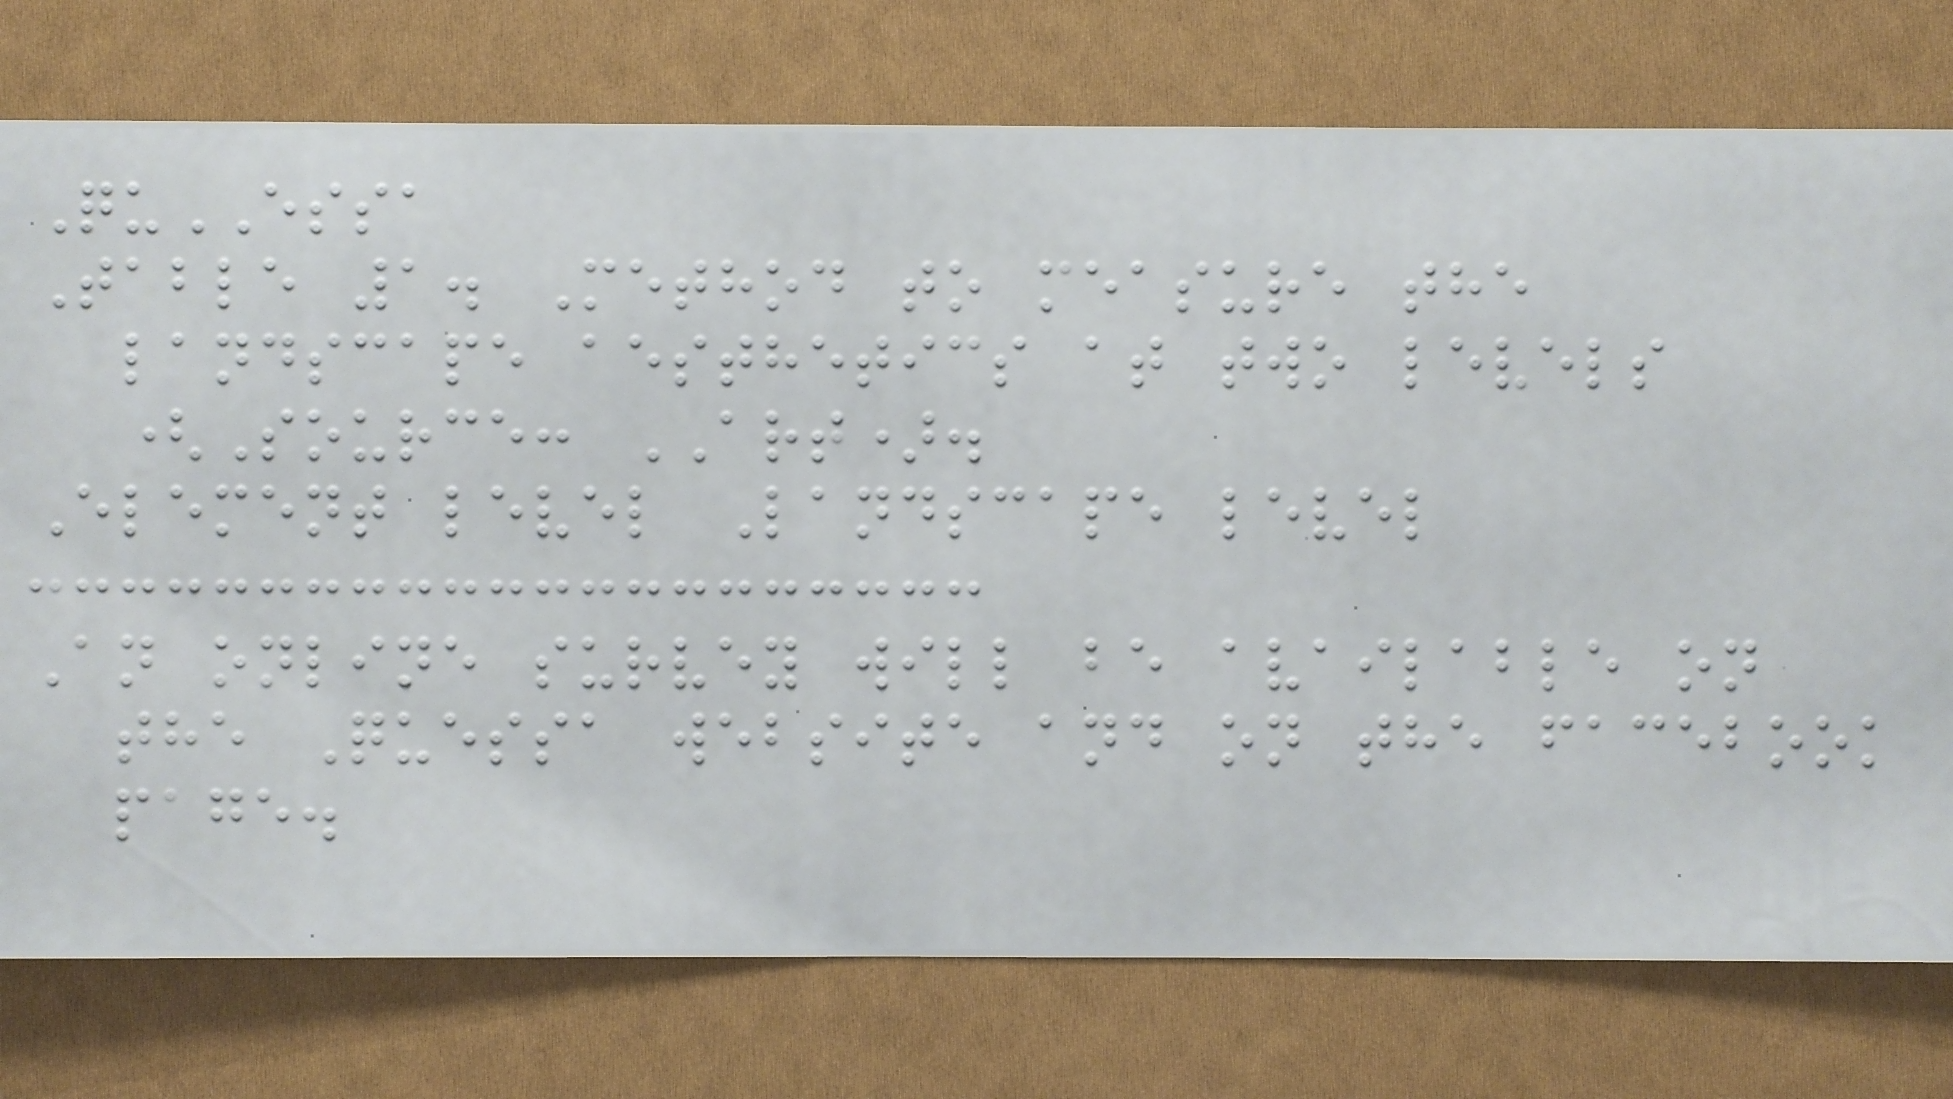QuESSA
Table 1. Method to measure the
landscape aesthetics at two levels
(Source: ART).
Element level Landscape level
An online survey will be available on
the Quessa website and on the facebook
page.
